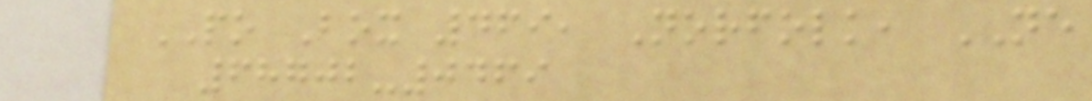PO Box 469, Norfolk, NE
68702-0469
